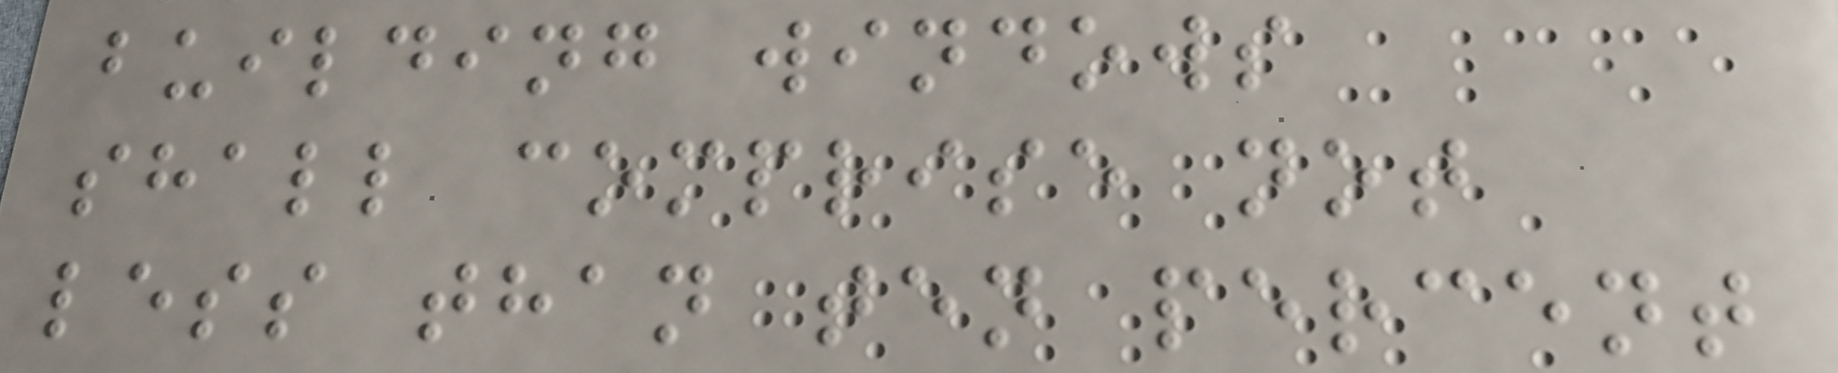building windows
shall comprise not
less than ten percent
